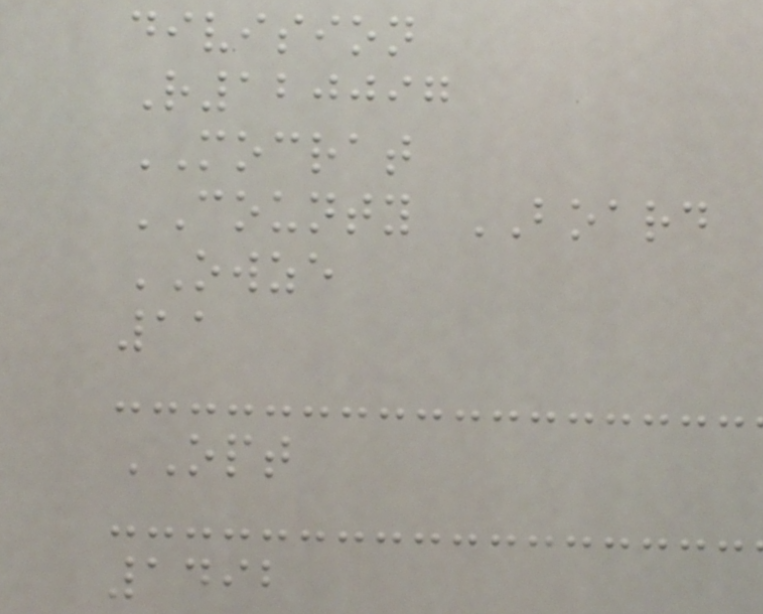division
R120097
MOCRAT
COUNTY BOARD
OWZE
11
OPT
1492
